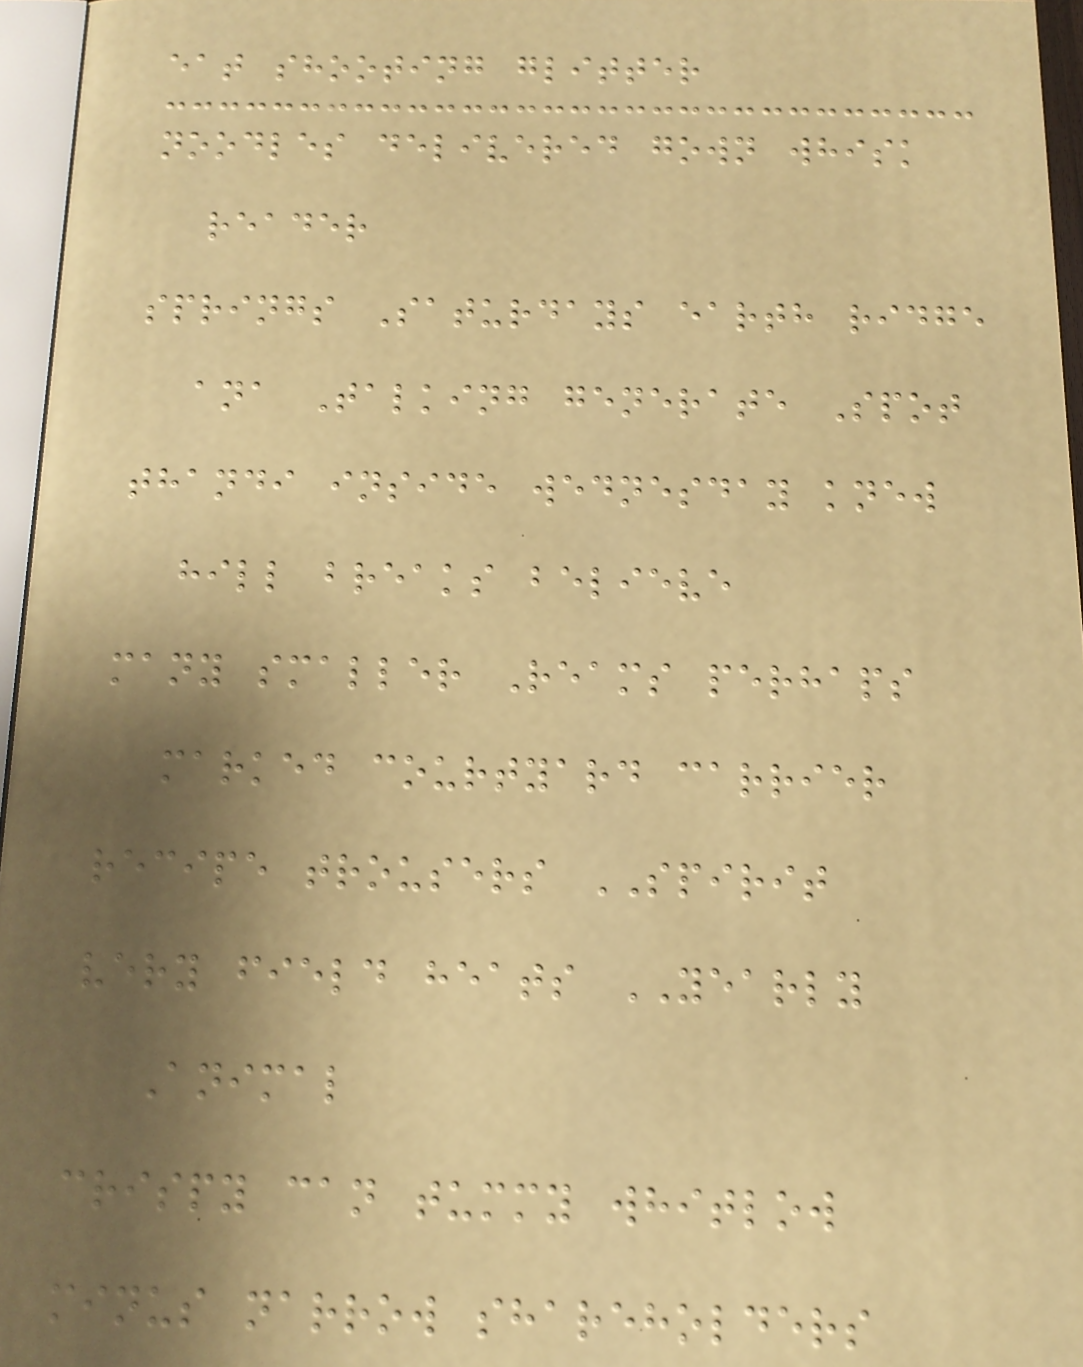eat shooting glitter
noodles delivered gown whisk
reader
springs Saturdays earth ridge
ana Talking generate Spot
thandi inside wednesday knew
hill breaks believe
many smaller Reams perhaps
marked courtyard carrier
recipe trousers SPIRIT
very field heats YEARLY
Animal
crispy can tummy whitlow
minus narrow shareholders
